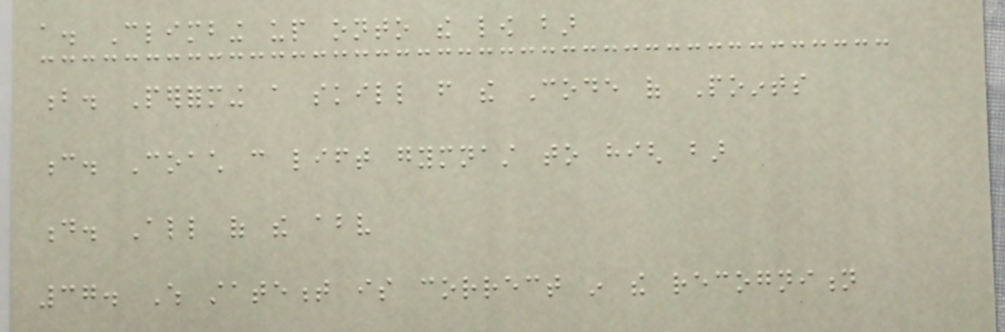a. Climbing up onto the low bar
b. Performing a skill from the Code of Points
c. Coach can lift gymnast to high bar
d. All of the above
37. Which statement is correct in the recognition
